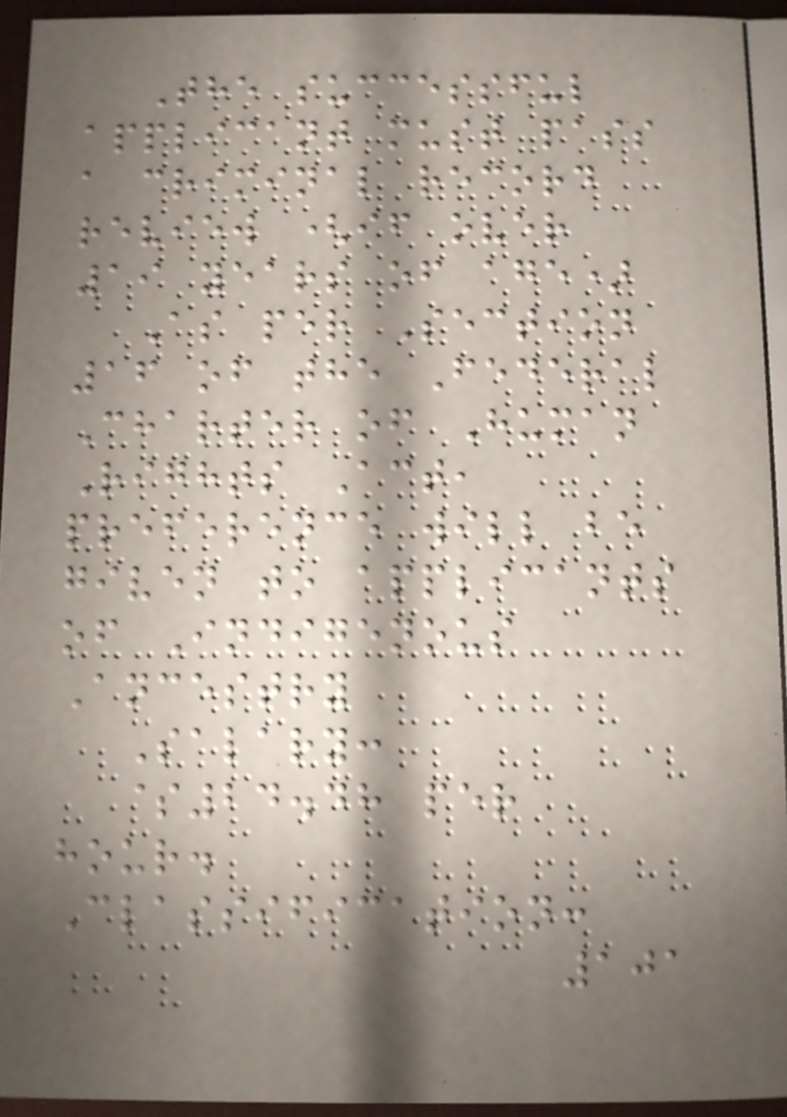The successful
applicant must pass
a criminal record
review (if over
19 years of age)
As per Section
16 of the Federal
Charter of Human
Rights Act,
preference will be
given to applicants
of Indigenous
Ancestry
Salary:
$24.48 per
hour.
Classification:
101
